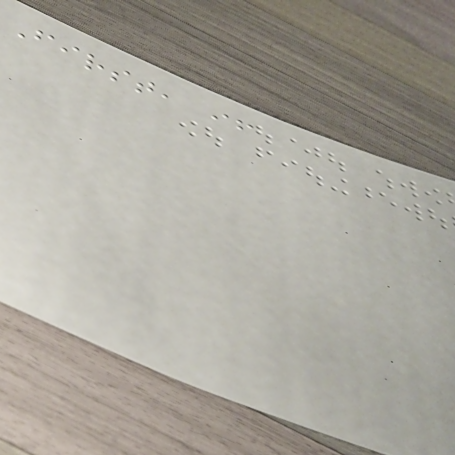First, if
